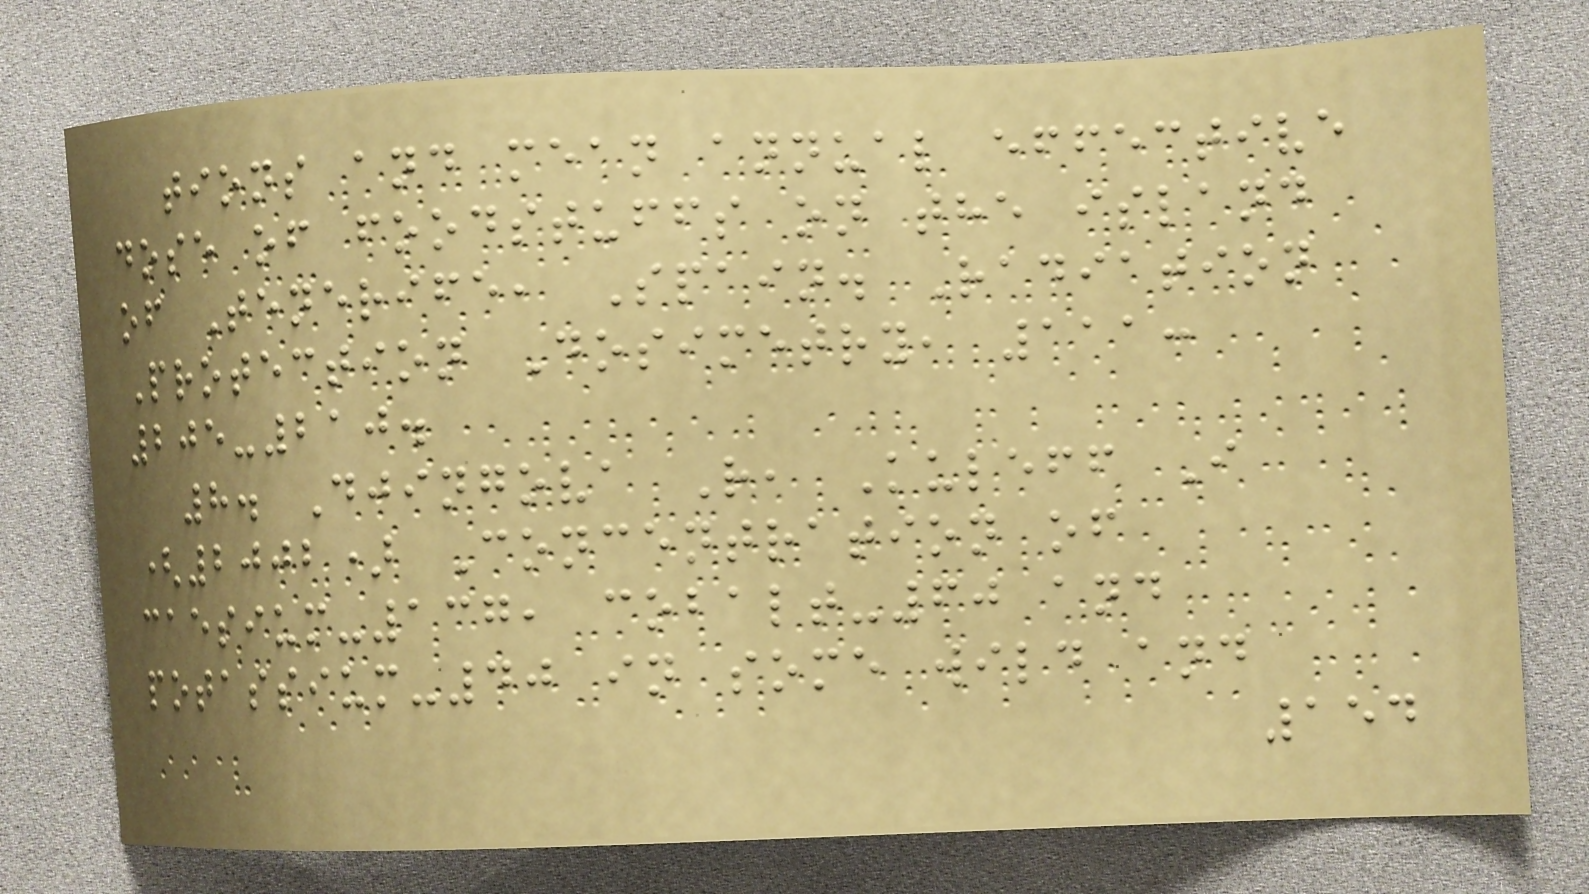tions and mean annual effective
dose of foodstuffs on the island
of Tenerife, Spain. Radiation
Protection Dosimetry, 111:
205-210.
8. Djingova R, Kuleff I
(2002) Concentration of
caesium-137, cobalt-60 and
potassium-40 in some wild and
154
